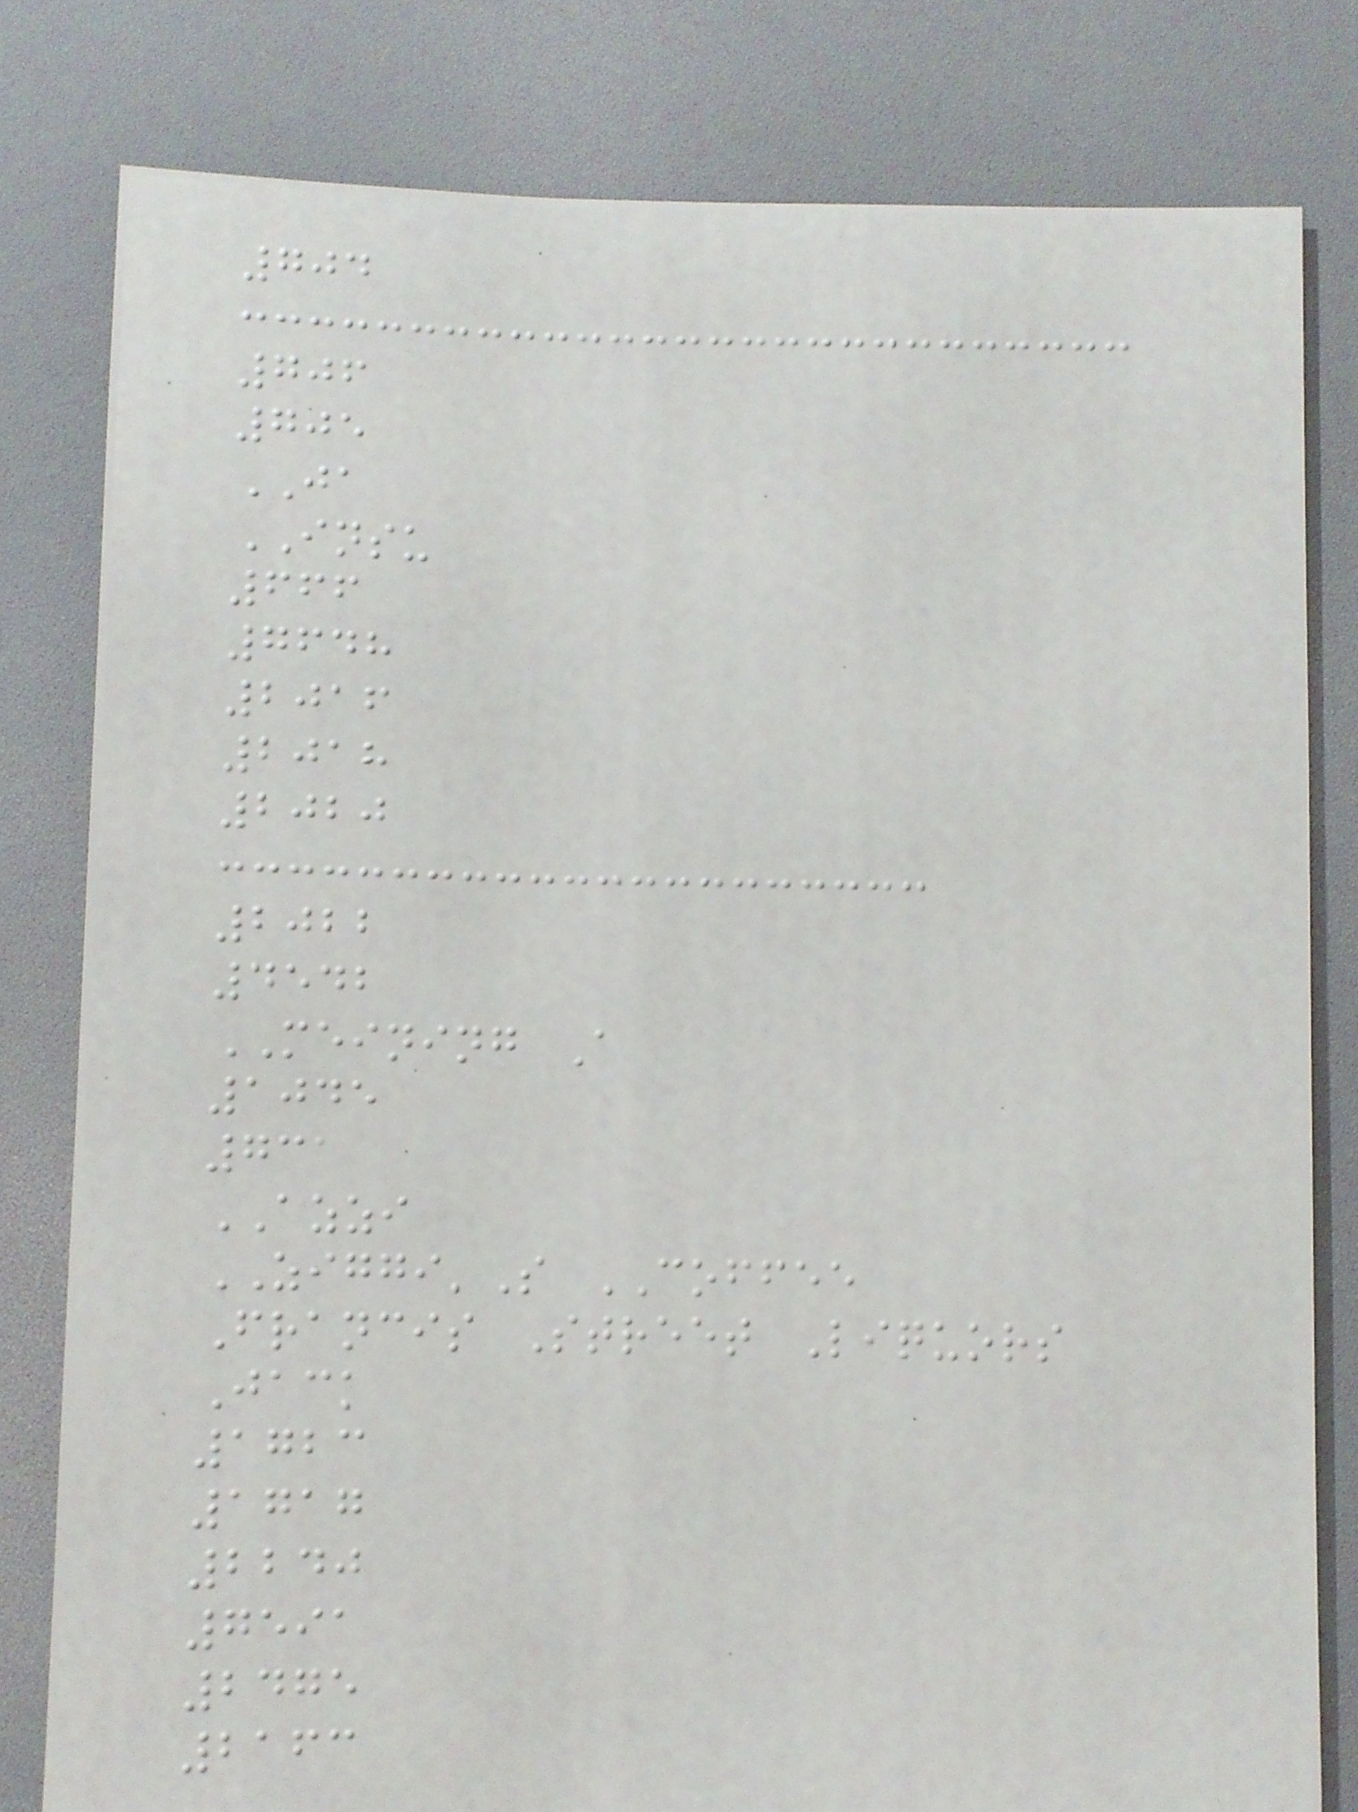704
706
705
JA
INSU
666
7648
2016
2018
2020
2022
4542
MEINING A
1045
731
AZZI
ZIGGI'S COFFEE
Francis Street Liquors
Jack
1723
1717
2240
7591
2475
2163
